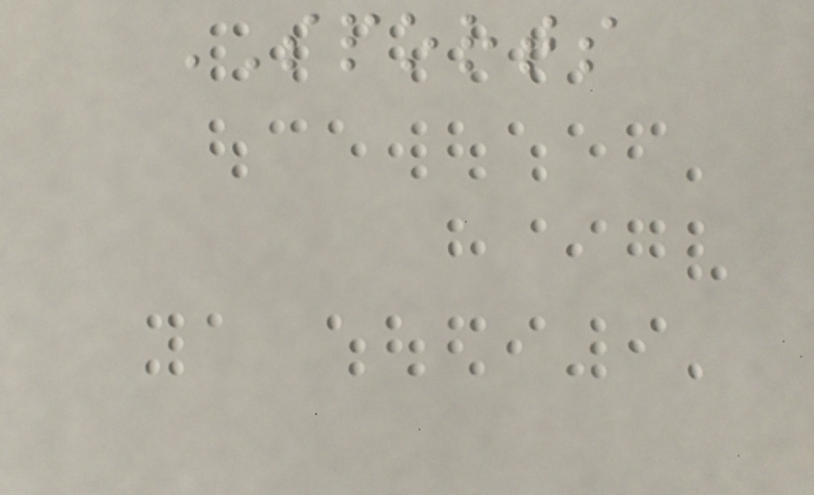SPORTS
